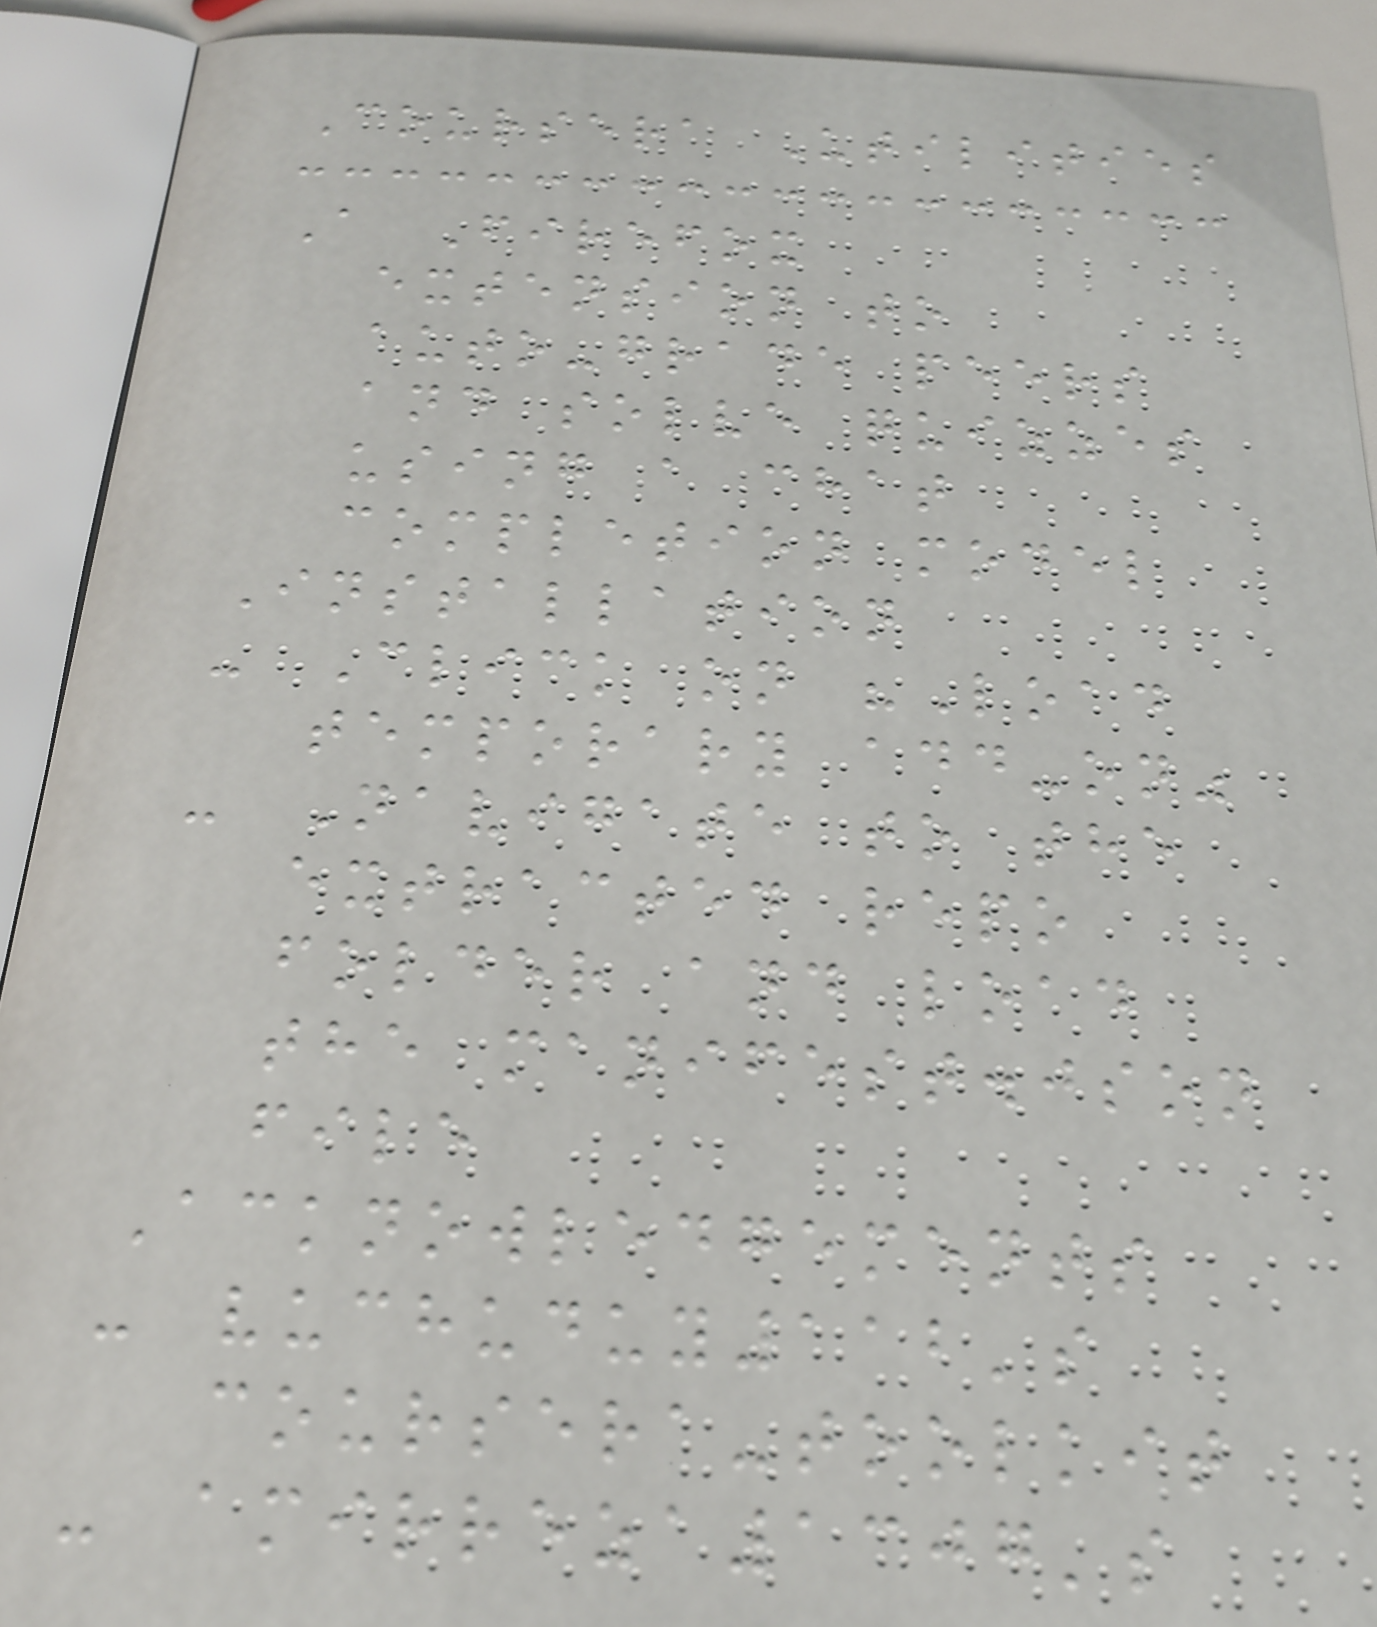Coursera Utilities
A Firefox
extension to
auto-grade peers
and solve quizzes
using a chat
completion model
Installation
- Click on "Load
temporary add-on"
- Navigate to the
extracted repo
folder and load
the manifest.json
file
Acknowledgements
- vuchuduy112's
coursera-toolkit
- amirreza1307's
